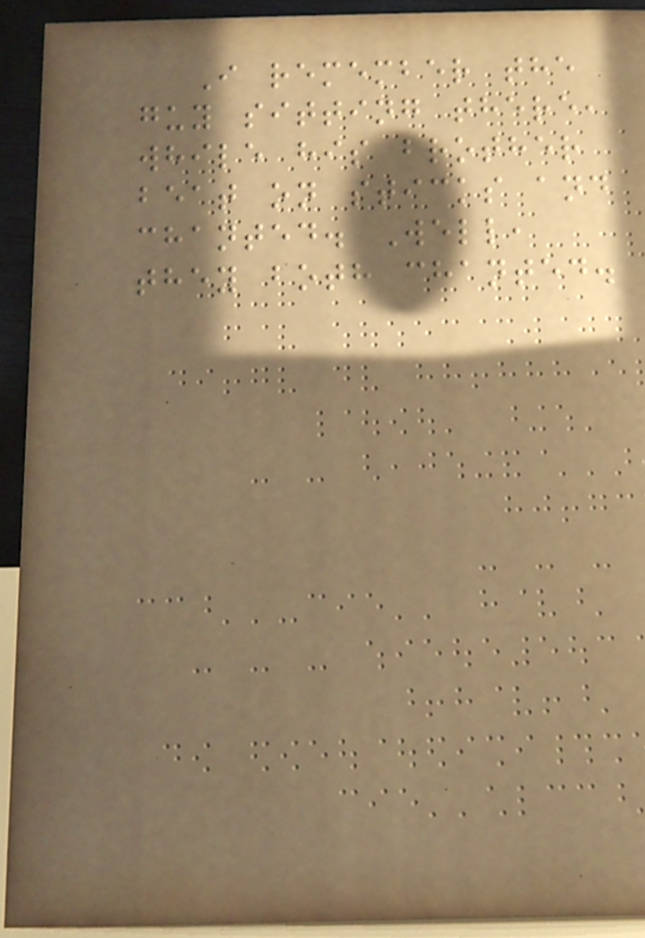I remember the
guy sitting there,
while his brother
beat on sticks and
chanted. Well,
they both chanted.
